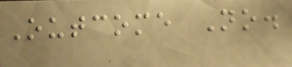Outcome No.
